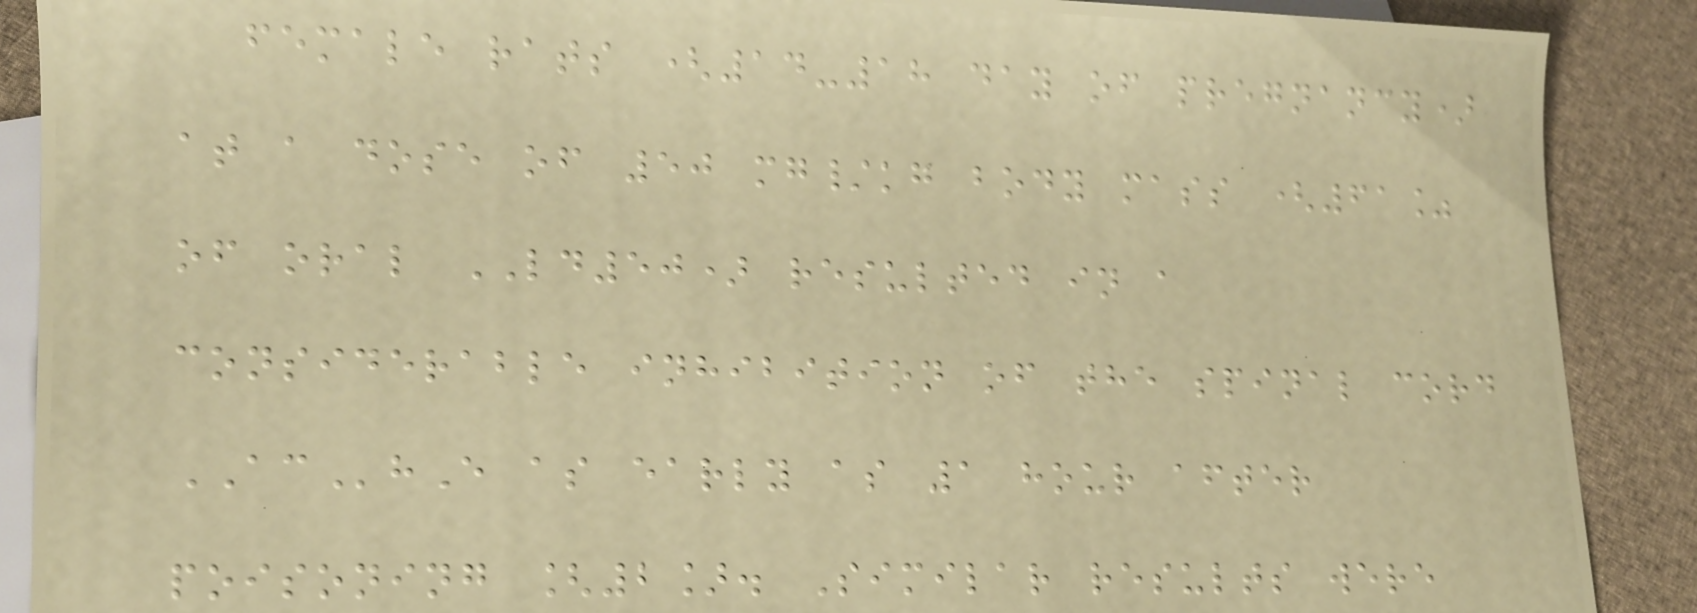female rats (14-18 day of pregnancy)
at a dose of 50 mg/kg body mass (61%
of oral LD50) resulted in a
considerable inhibition of the spinal cord
AChE as early as 1 hour after
poisoning [2]. Similar results were
